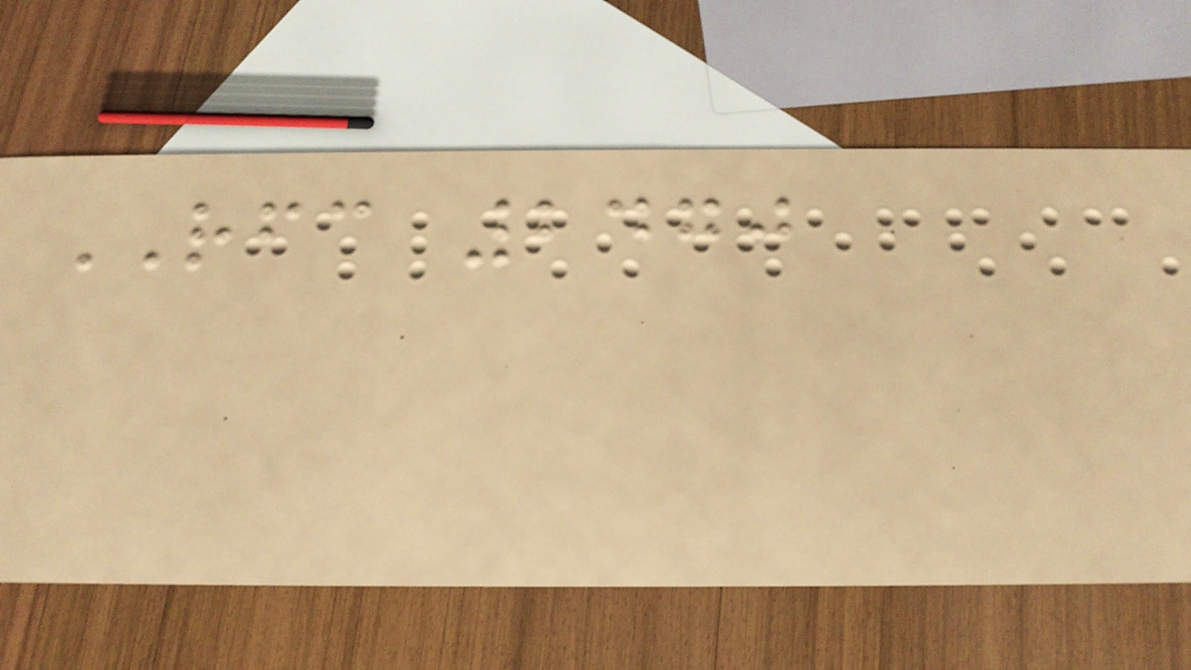RFC 2470
